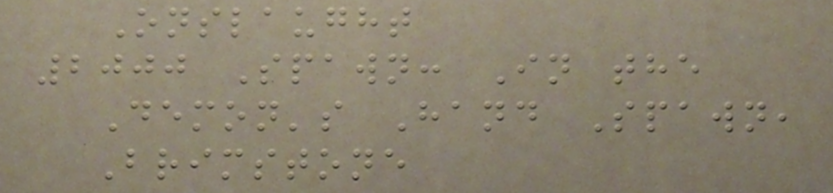Onslaught
2000 Spawn: In the
Demon's Hand Spawn,
Brimstone
